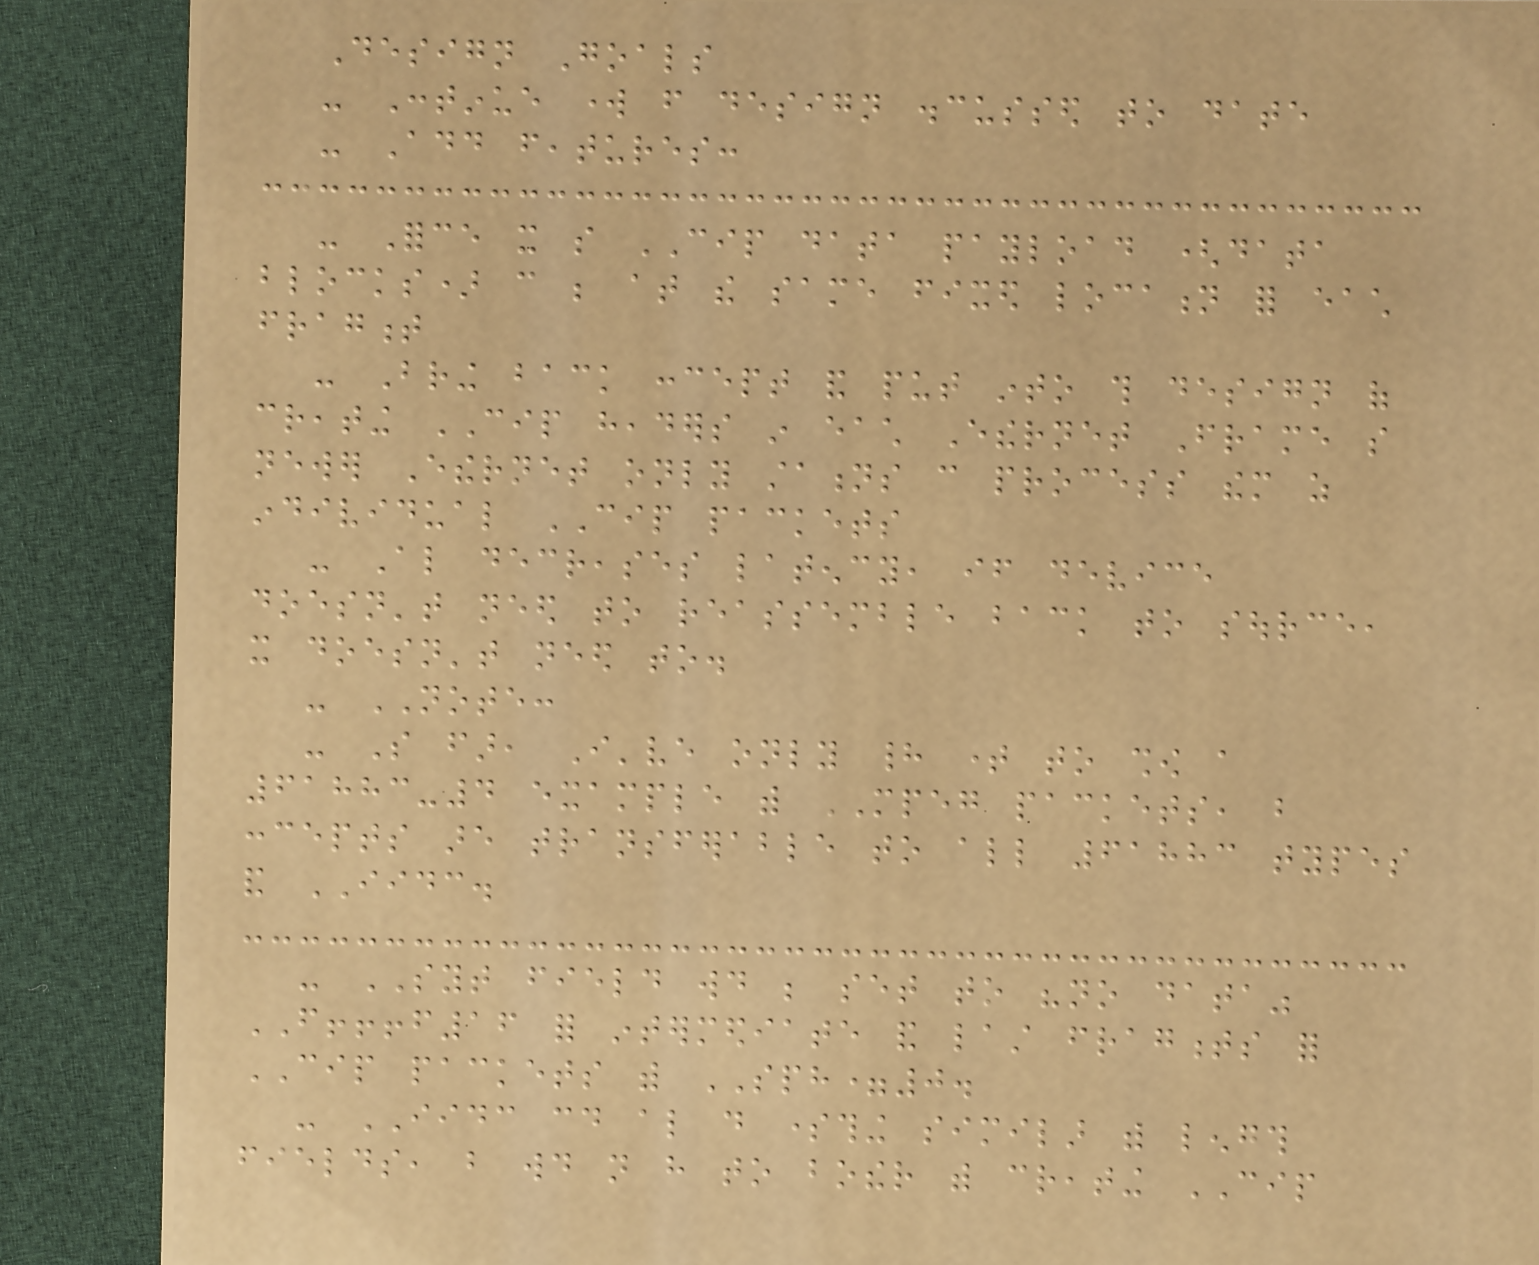Design Goals
- Continue work from design discussed to date
- Add features:
- Force it so CIP data payload (data
blocks) can be at the same fixed location for each
fragment
- Bring back concept and put into this design of
creating CIP headers in each Ethernet Frame so
newer Ethernet only stations can process them as
individual CIP packets
- Also decreases latency, if device
doesn't need to reassemble back to source,
it doesn't need to.
- NOTE:
- So far, I've only had time to show a
61883-4 example with MPEG packets, but
concepts are transferable to all 61883 types
and IIDC.
- SYT field would be set to "no data"
FFFFFFFF16 for intermediate and last fragments for
CIP packets with SPH=0.
- IIDC could also do something similar with length
fields, but would not have to bother with creating CIP
